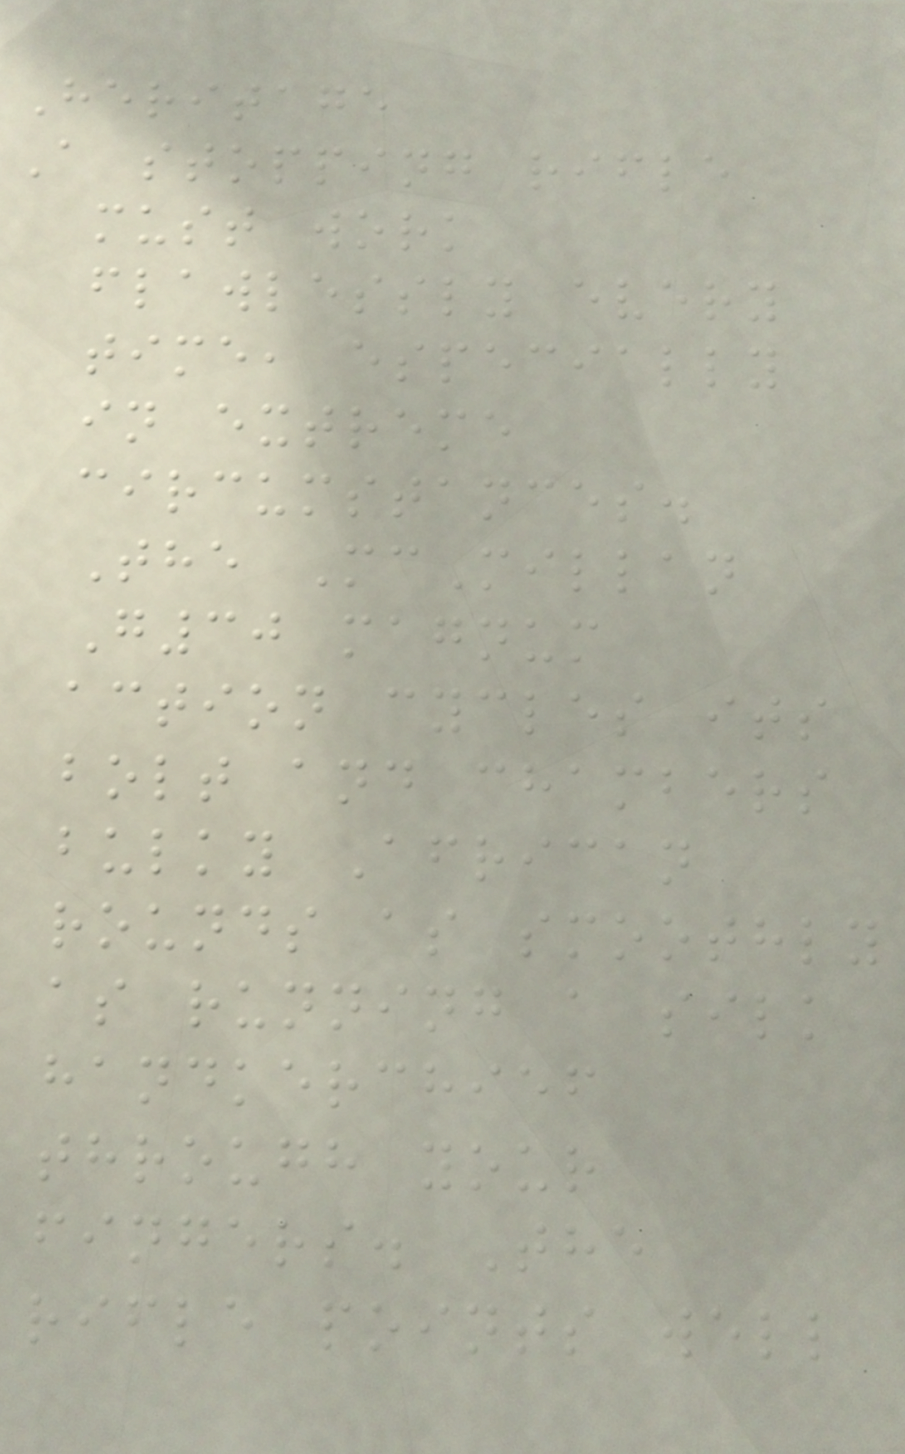Heritage
A stopping rifle
must work
flawlessly every
time, especially
in extreme
circumstances.
The McMillan
G30 magnum
action cycles its
bolt and chambers
bulky African
rounds as smoothly
as running a silk
handkerchief
through your
fingers. The
rifle points well
